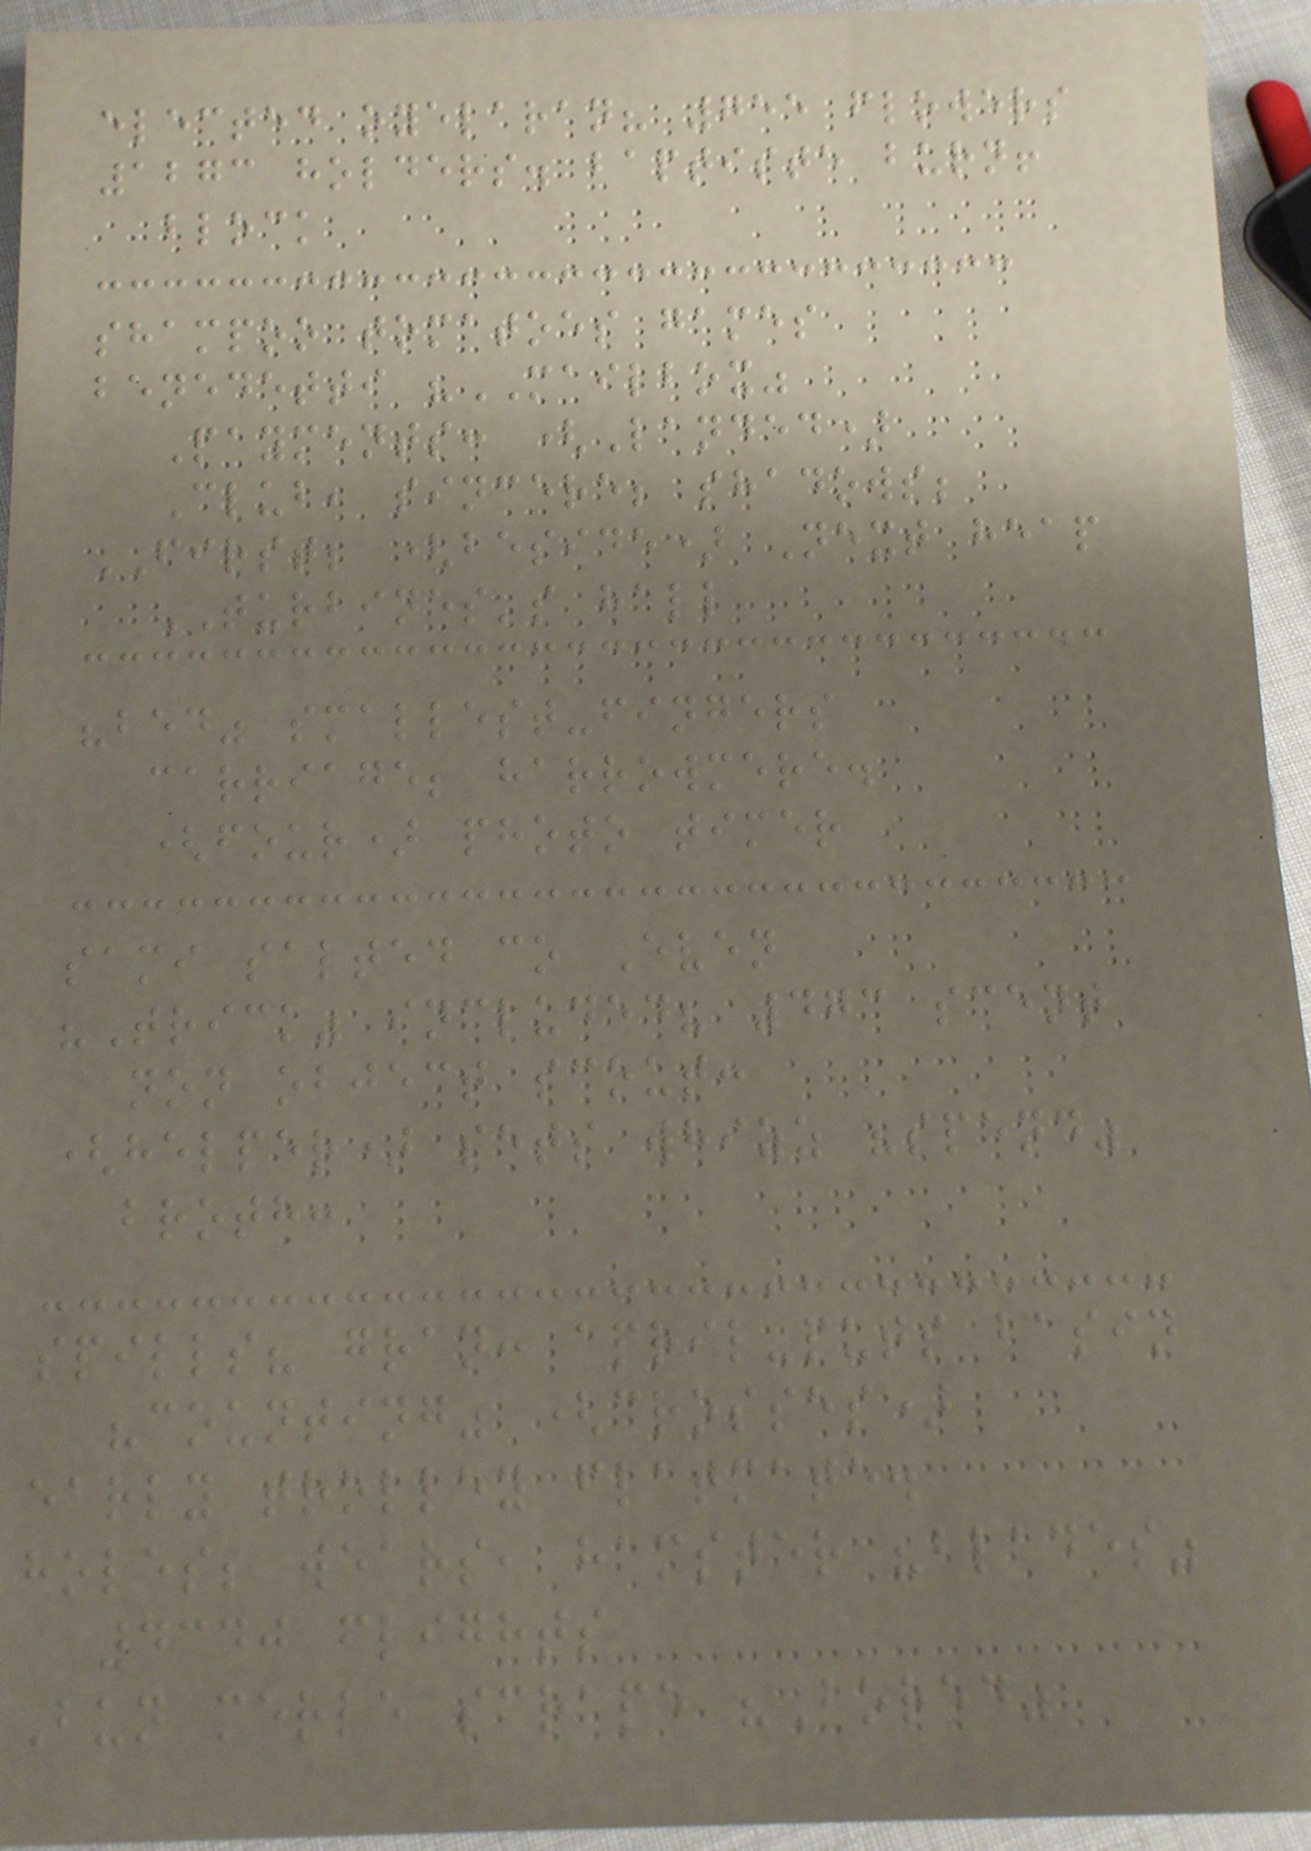elected oyelaran? 755 flowers
1273 holders. baptiste burn!
block
shampoo tomatoes games
benedetti "MAILBOX"
Payments: (Landed)
Club, sincere; shadows;
FIRST; (beside) Next heap
TURBINES's hall
"bed" smallest-fingers
carriage; harrowmere.
(four) photo timer
sami salted co Even
"Trick" included? 473 scent
non object scout:
(helper) sets whizz "spend"
broth:
spills? gran: april-puts basin
"counting" (crosses)
early trolley flatmate.
holes; wears, hamster "blades"
4340 flights
Bun merle scrape "Bored"
